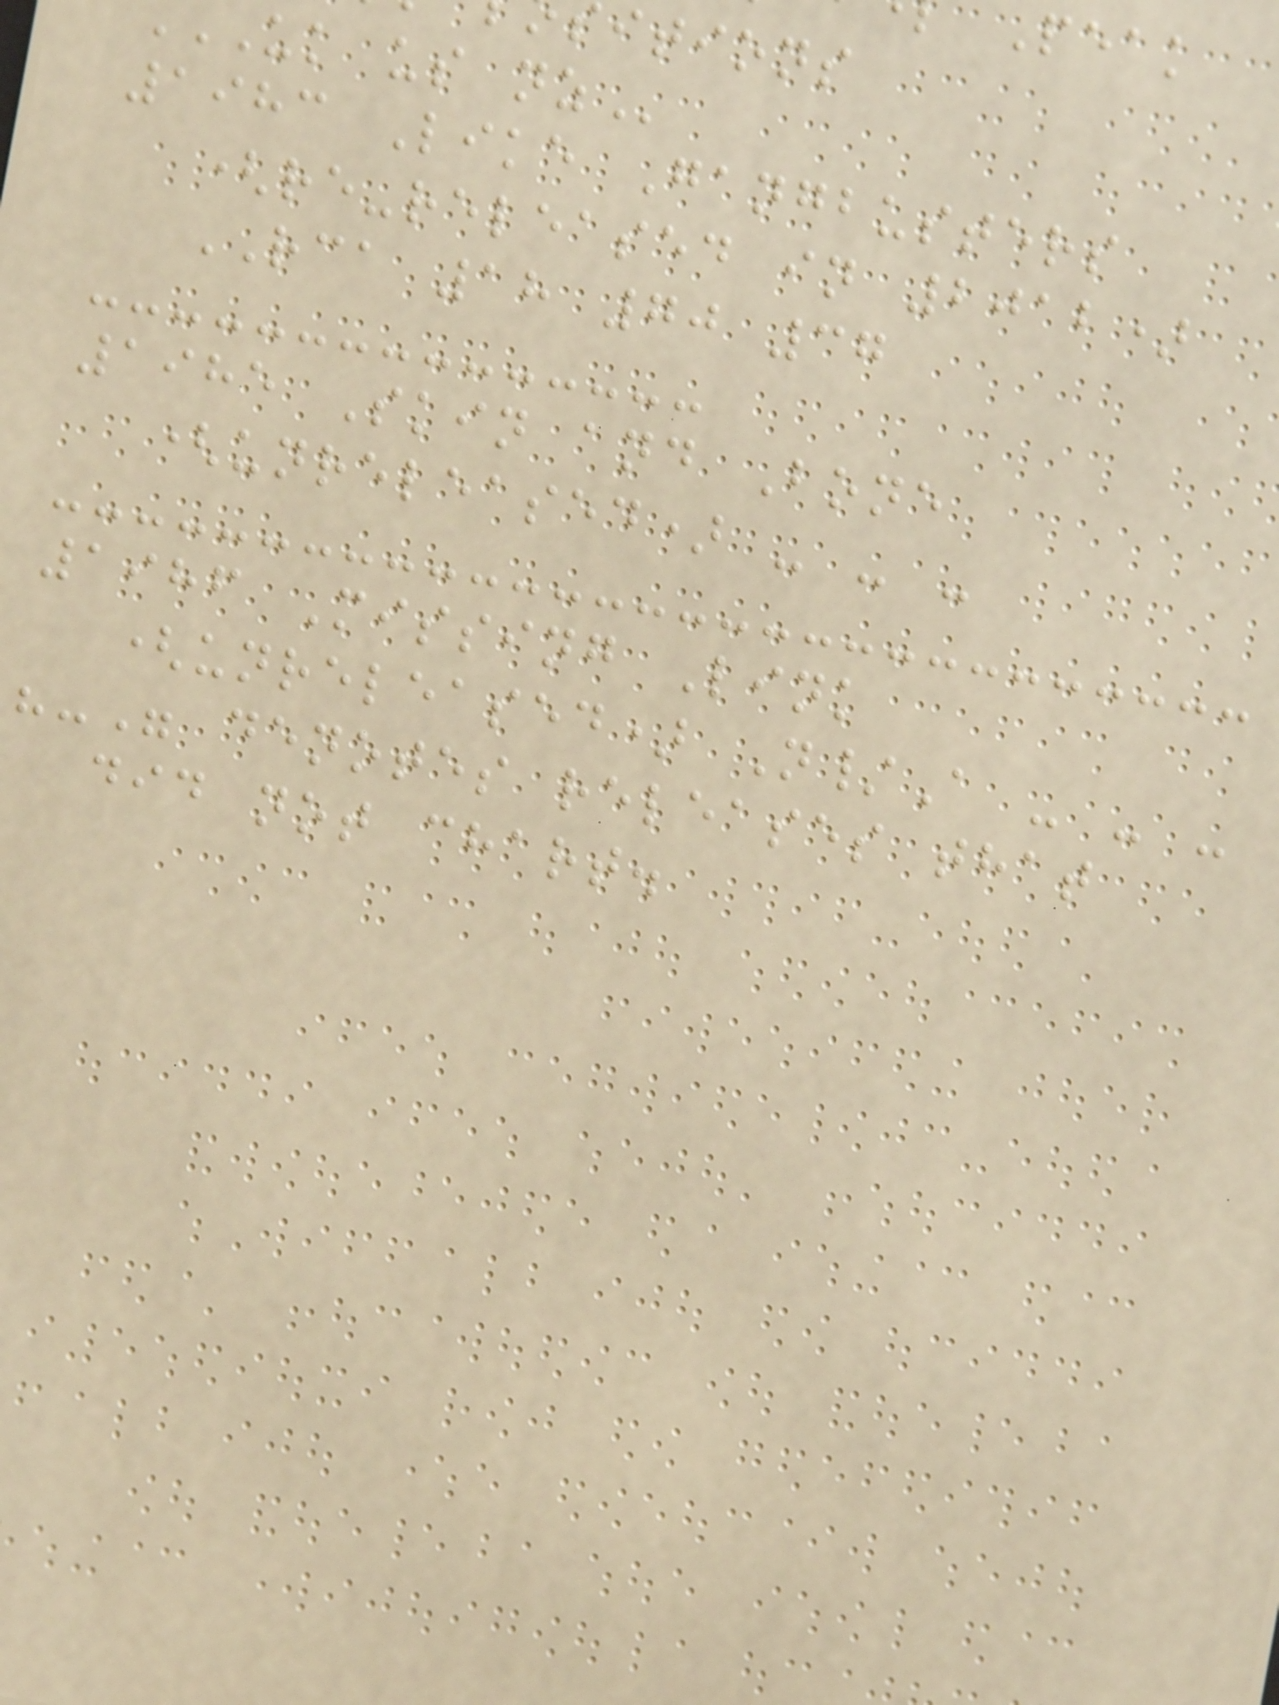itions
uk us
1983 Like Gangbusters
(re-released in 2012)
RCA 18 70 37
1985 Skin and Bone
(unreleased) - - -
1986 Missing Link
(unreleased) N/A - - -
"-" denotes releases that
did not chart.
